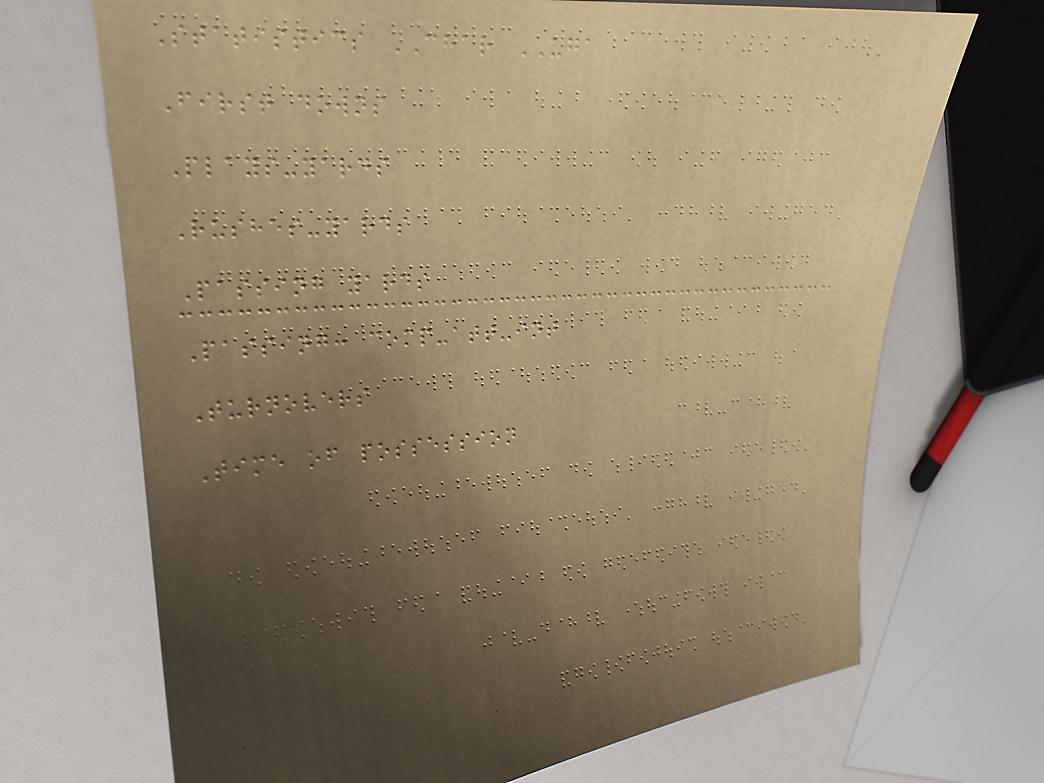Statistics CHAR UGA
First downs
Plays-yards
Rushes-yards
Passing yards
Passing: comp-att-int
Turnovers
Time of possession
